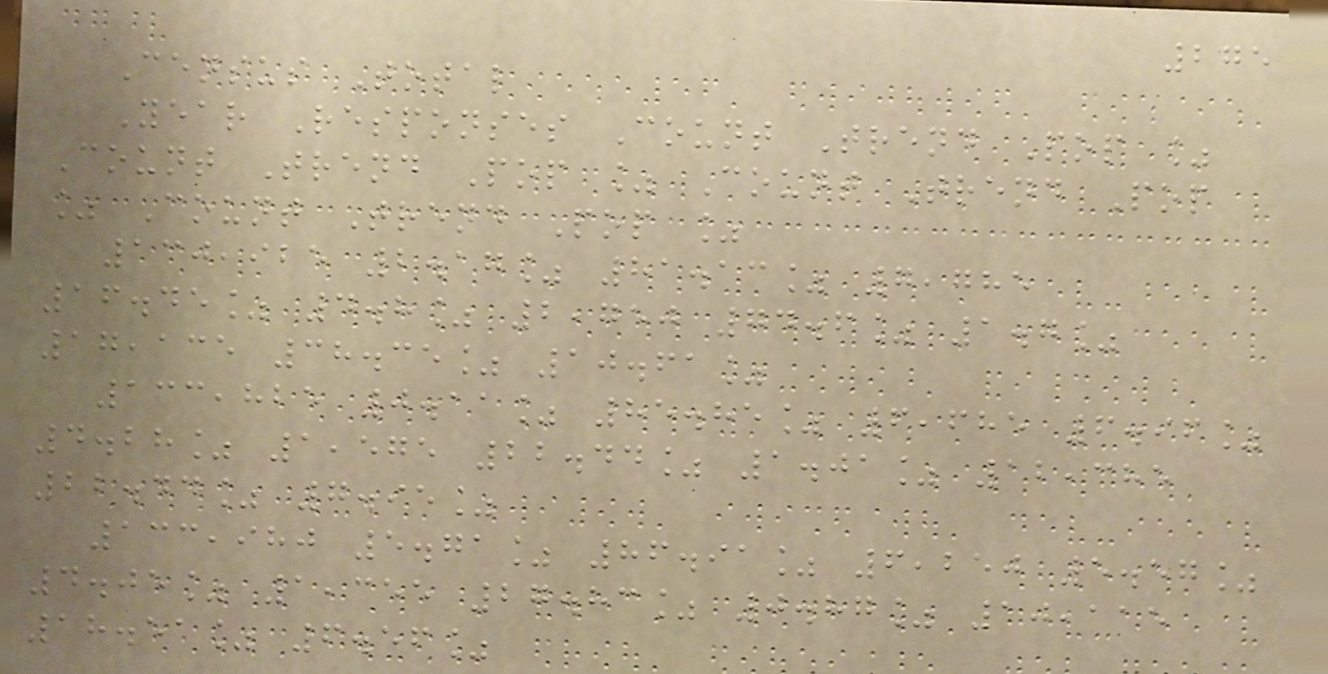275
Census Total
Year Responses Count Trend Pop %
Count Trend Pop % Count Trend Pop
% Count Trend Pop %
130,925 2.17% 81.13% 7,785
16.45% 4.8% 2,750 74.6% 1.7%
17,135 38.35% 10.61%
133,825 0.11% 85.85% 6,685 6.96%
4.28% 1,575 22.44% 1.01% 12,385
22.44% 7.95%
133,980 5.71% 86.91% 6,250 5.57%
4.05% 1,355 27.83% 0.87% 10,115
18.51% 6.56%
